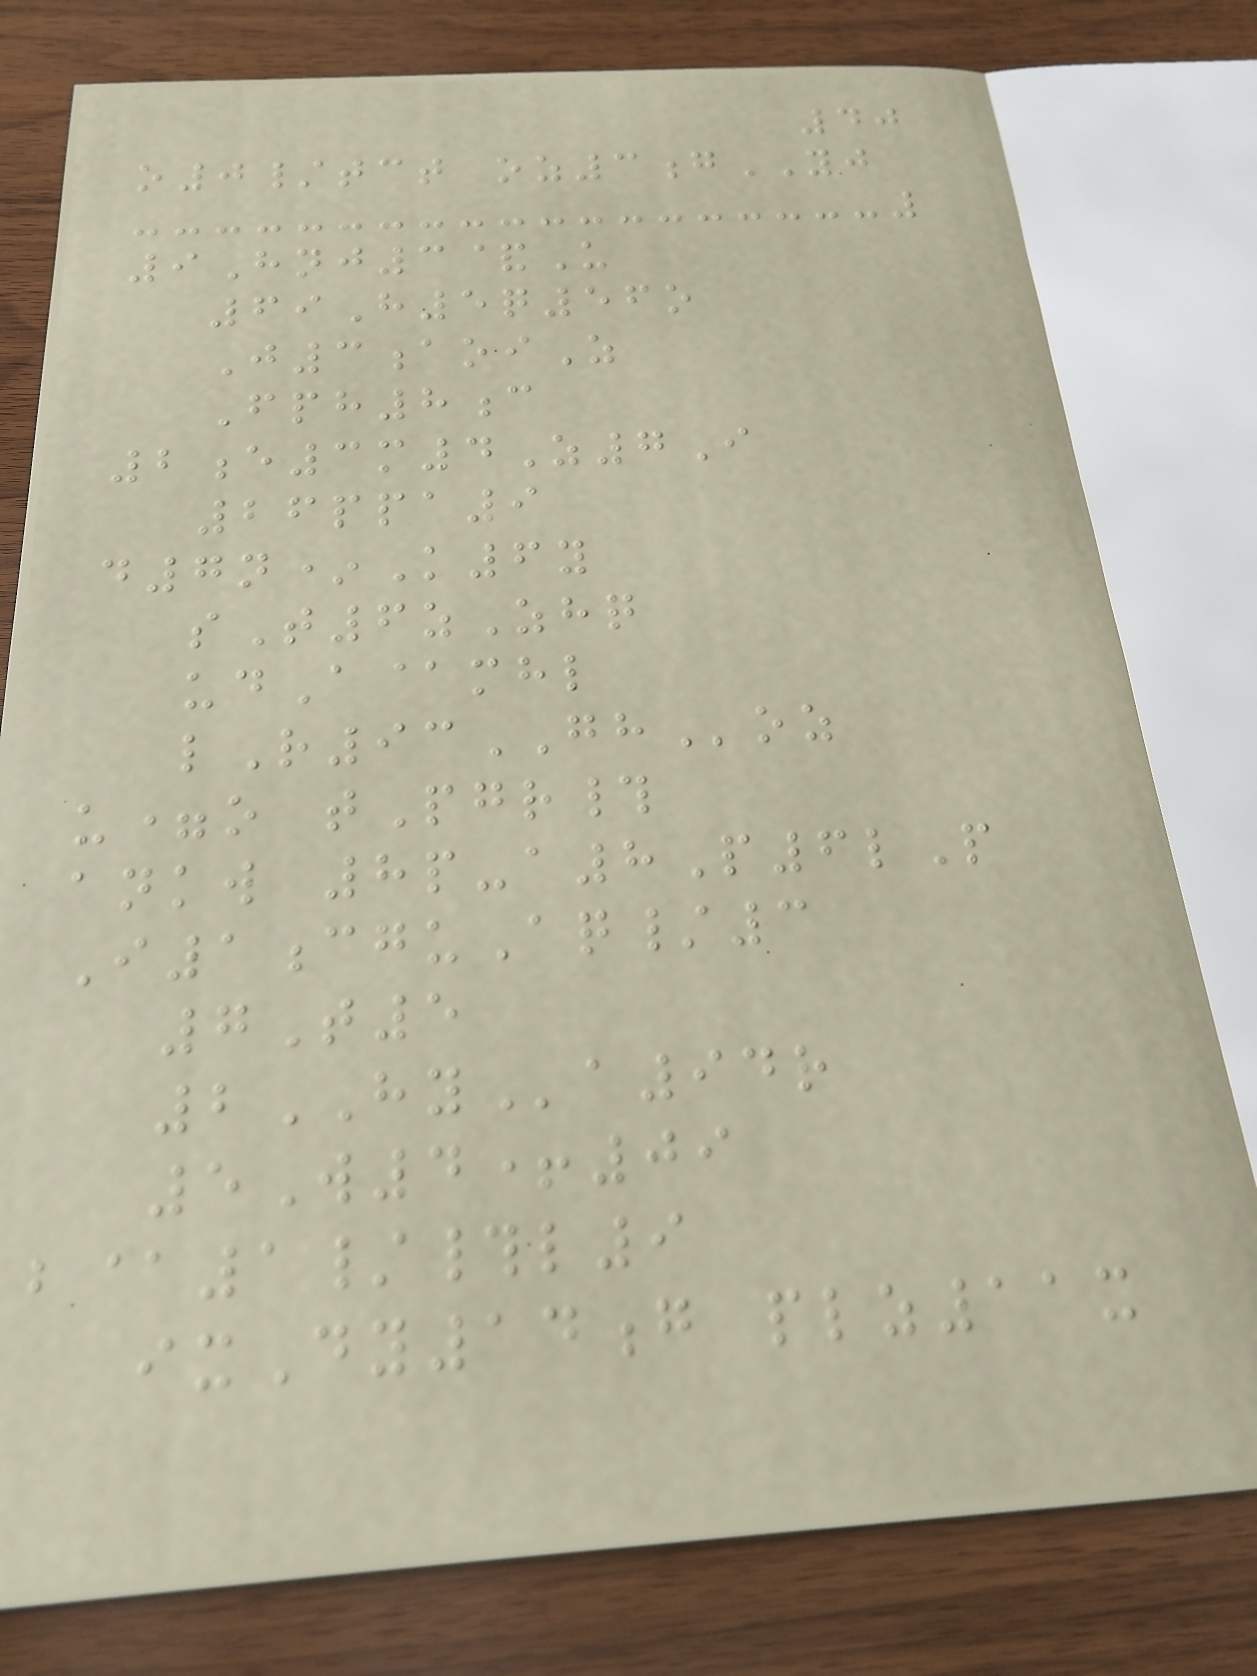40
o0/tct oz3gYJ
9Hnj3&U
69H5q56o
J3aoiZ
Fph8c
2e3m4Z7I
26ppa9
d7n*K6y
sT6zZhq
udA@mhl
lR93GHoz
u=o tPgr#
ankw 8p-a8P6lP
I1cguAq/3
7T5
2HYa94r
5W4+09
b@1/#l9
ixDy14g plz11x
